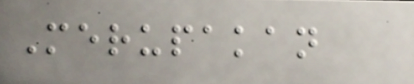Merupakan
